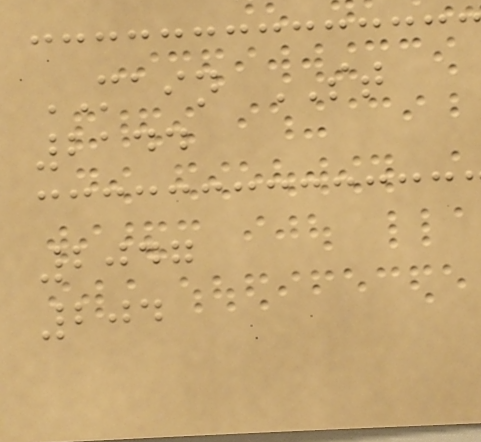MAIN ST
2144
2047
204
